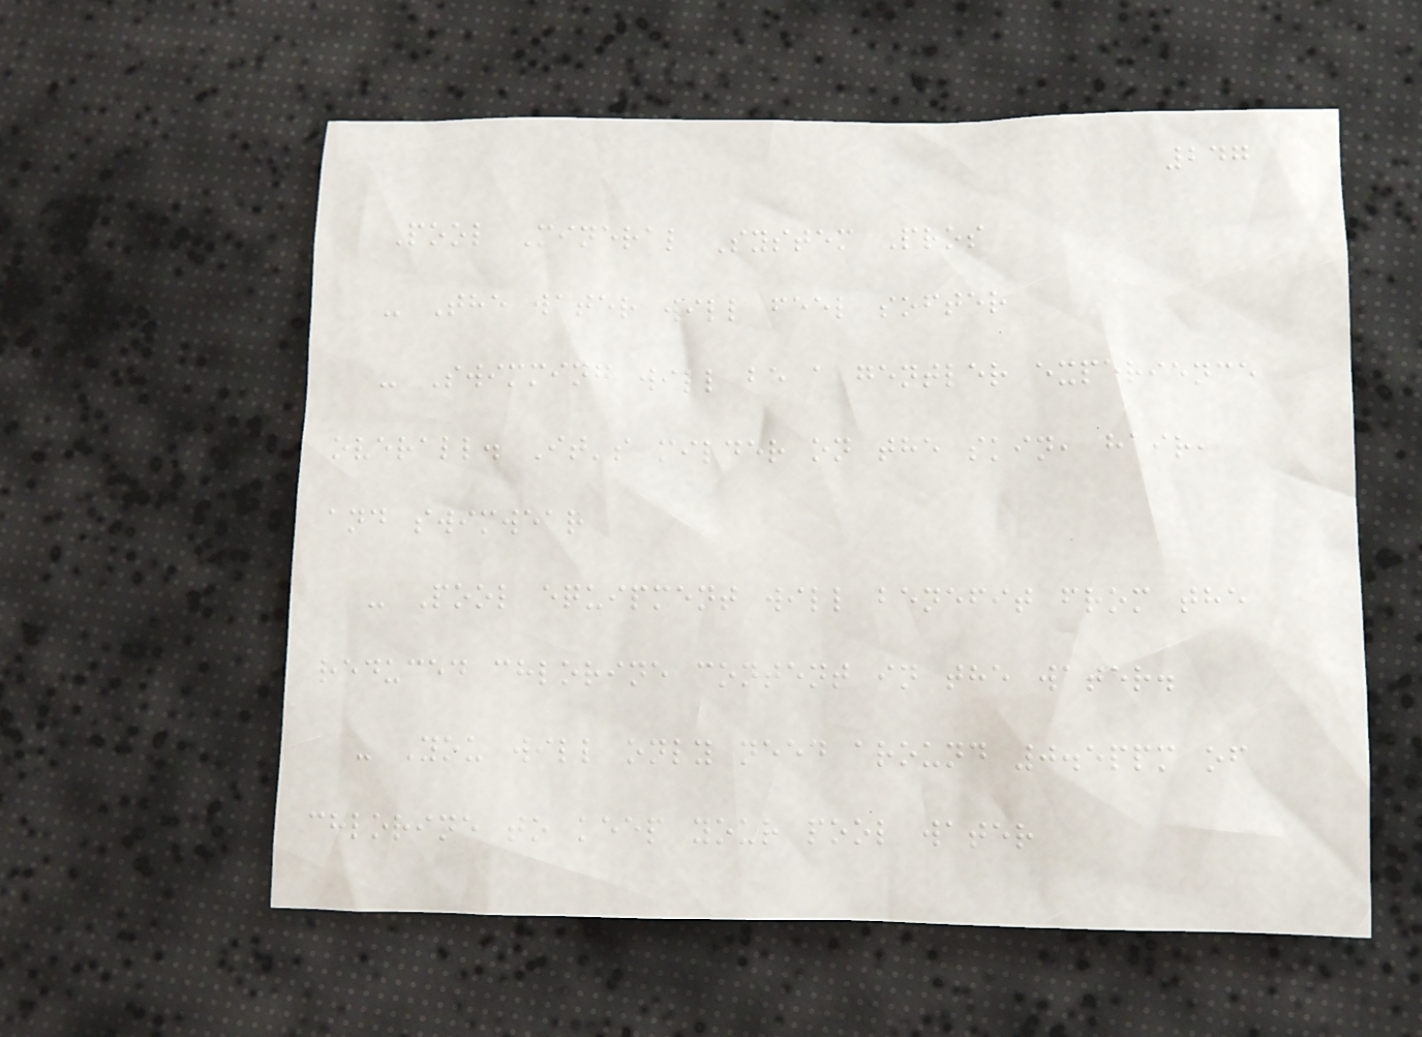247
Pool Mineral System Pros
- The water will feel softer
- Swimming will be a gentler experience
overall. It's milder on the skin, hair,
and swimwear
- Pool equipment will benefit from the
reduced chlorine content in the water.
- You will only need around 0.5ppm of
chlorine to keep your pool water
